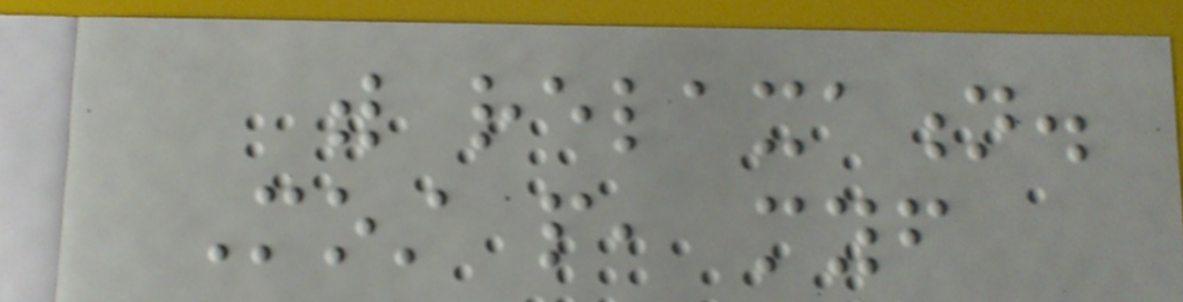with relaxation.
Most people, myself
